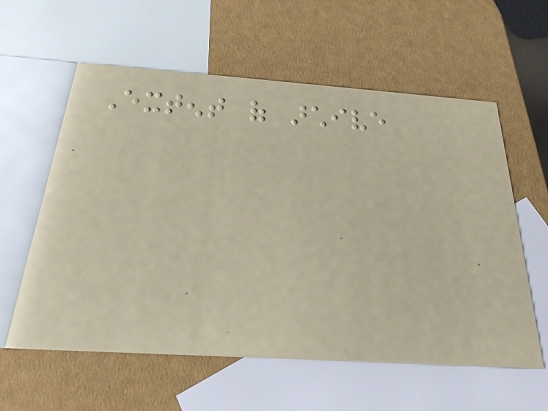Extent of archive
